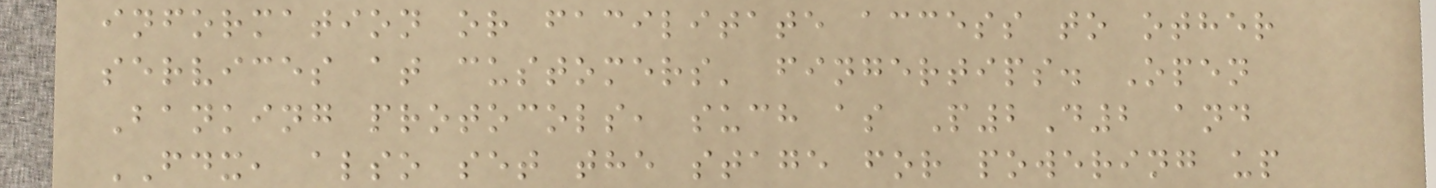information or facilitate access to other
services at customers' fingertips. Open
Banking protocols, such as P2D2 and
FDX, also set the stage for powering up
